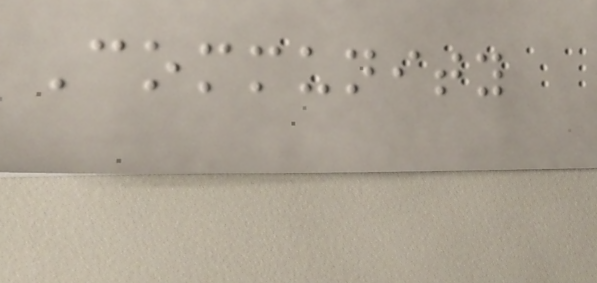Community
